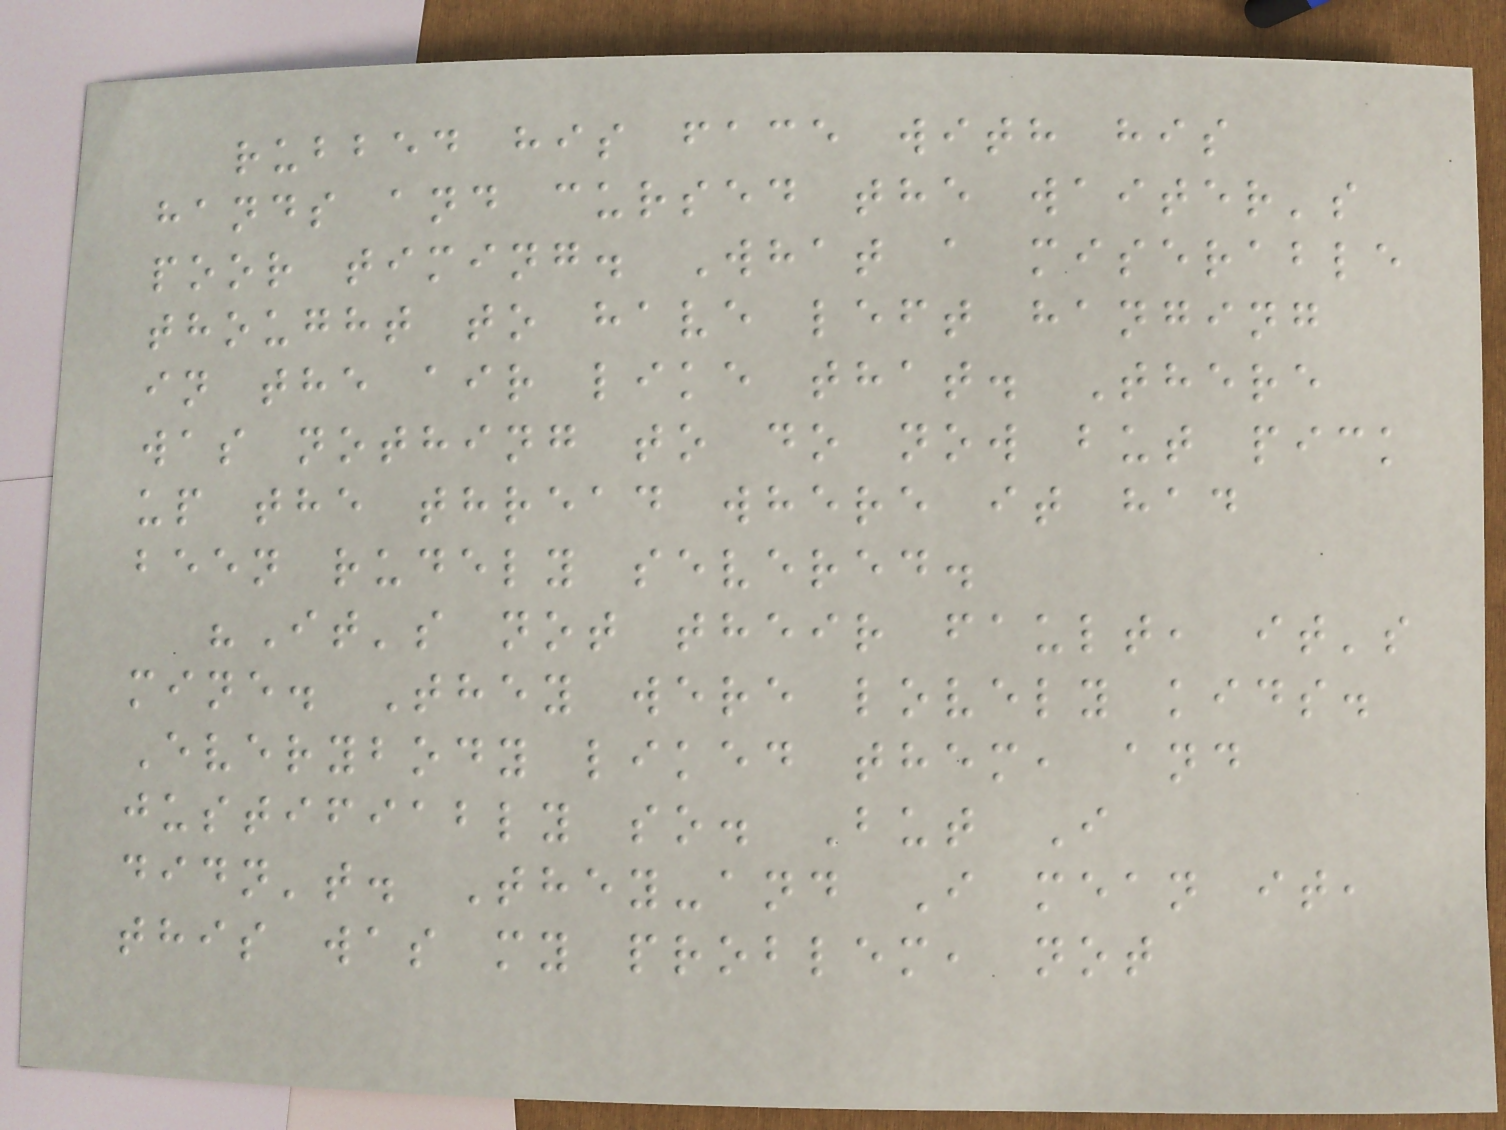rubbed his face with his
hands and cursed the waiter's
poor timing. What a miserable
thought to have left hanging
in the air like that. There
was nothing to do now but pick
up the thread where it had
been rudely severed.
"It's not their fault, it's
mine. They were lovely kids.
Everybody liked them, and
justifiably so. But I
didn't. They-and I mean it,
this was my problem, not
